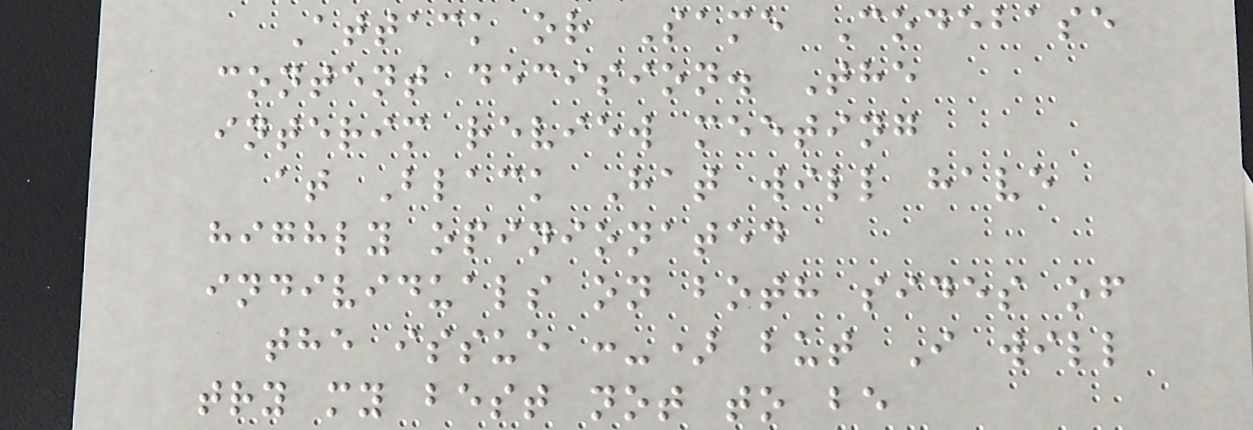Attack or Same Codebase
content decision. The
interim review meeting
at Black Hat will have
highly opinionated
individuals on both sides of
the issue :-) but I will
try my best not to be
